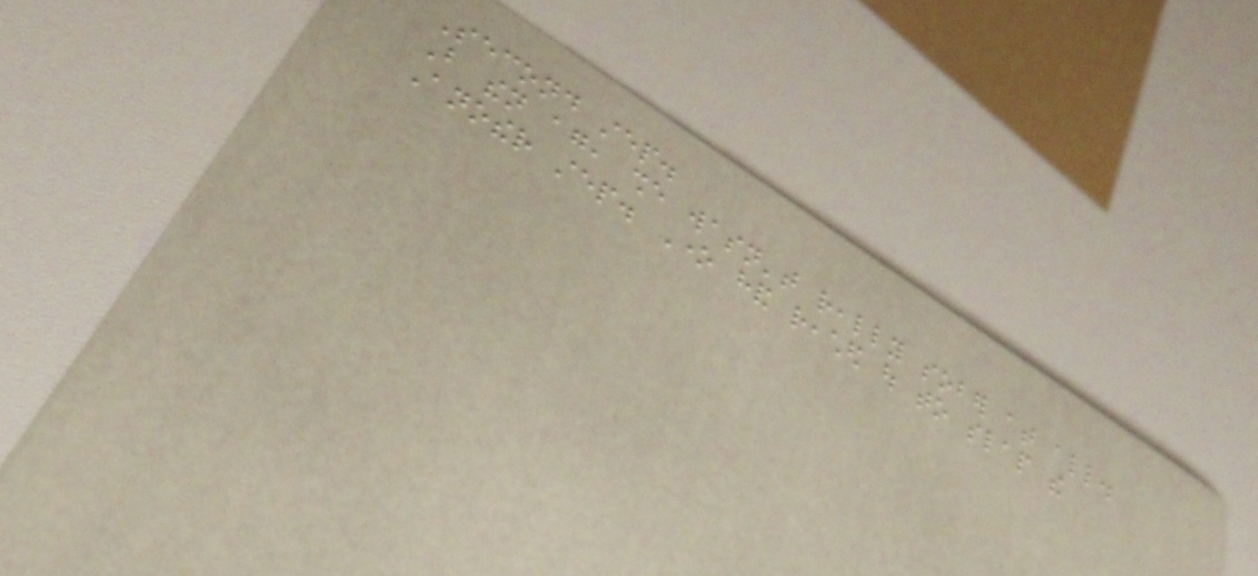Second step.
But then again, she wasn't really sober at all.
Another step. One hand reached out to slap the
